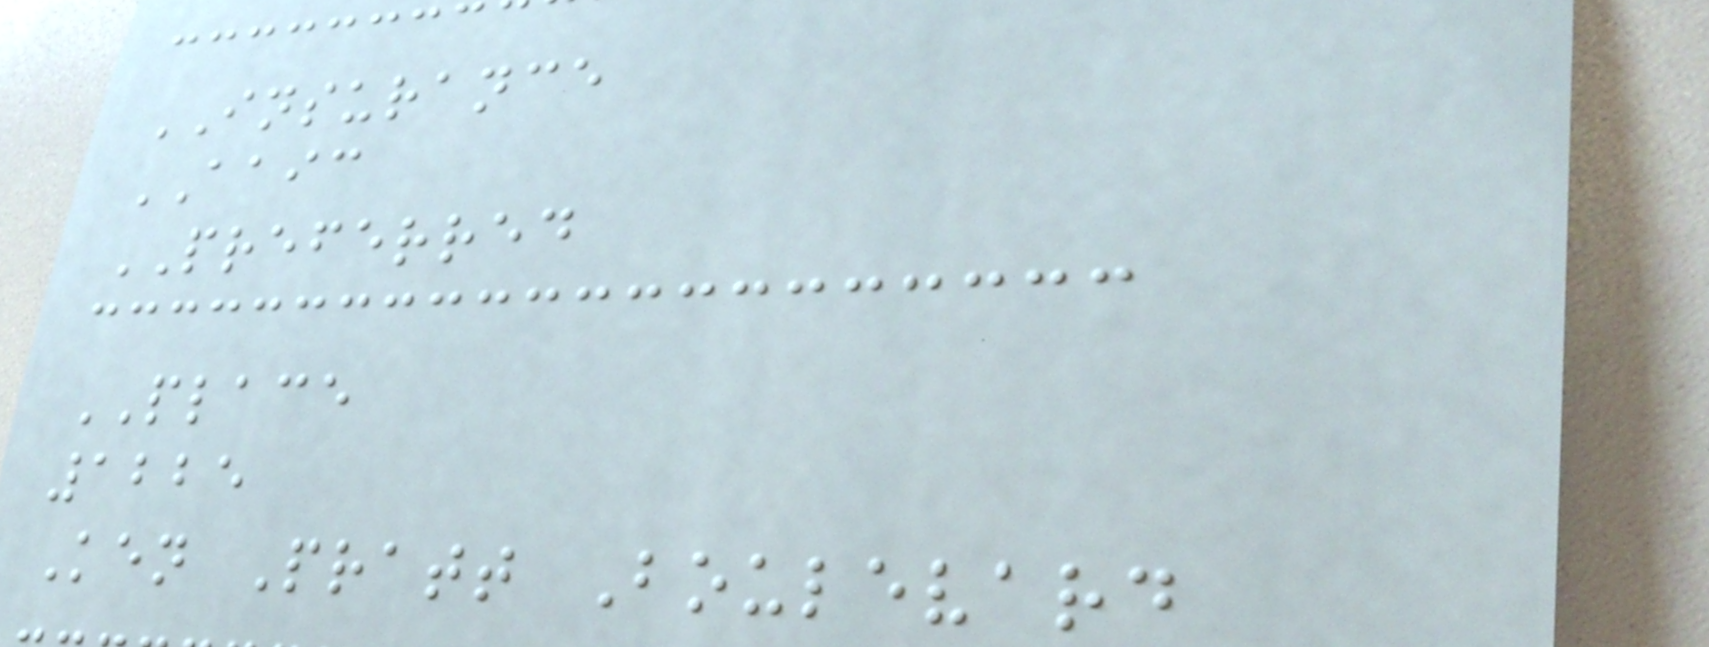INSURANCE
AAIC
PREFERRED
PLACE
1225
Ken Pratt Boulevard
